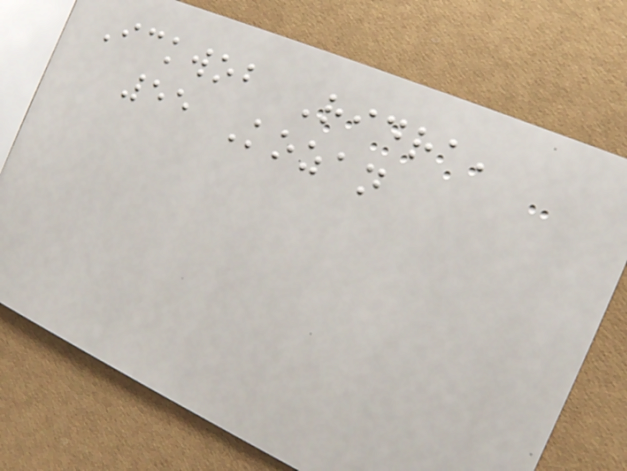Ickwob Ridra,
55 Kozan
